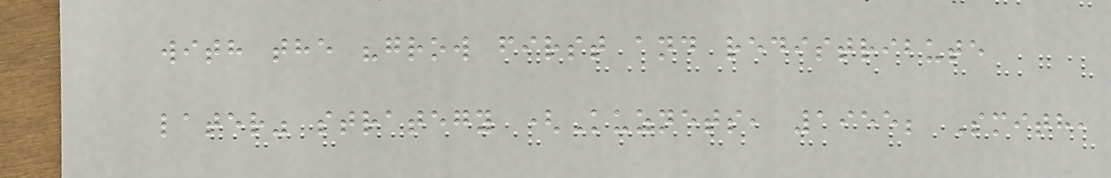with the "grow first and redistribute
later" strategy (Kuznets, 1955; Smith,
